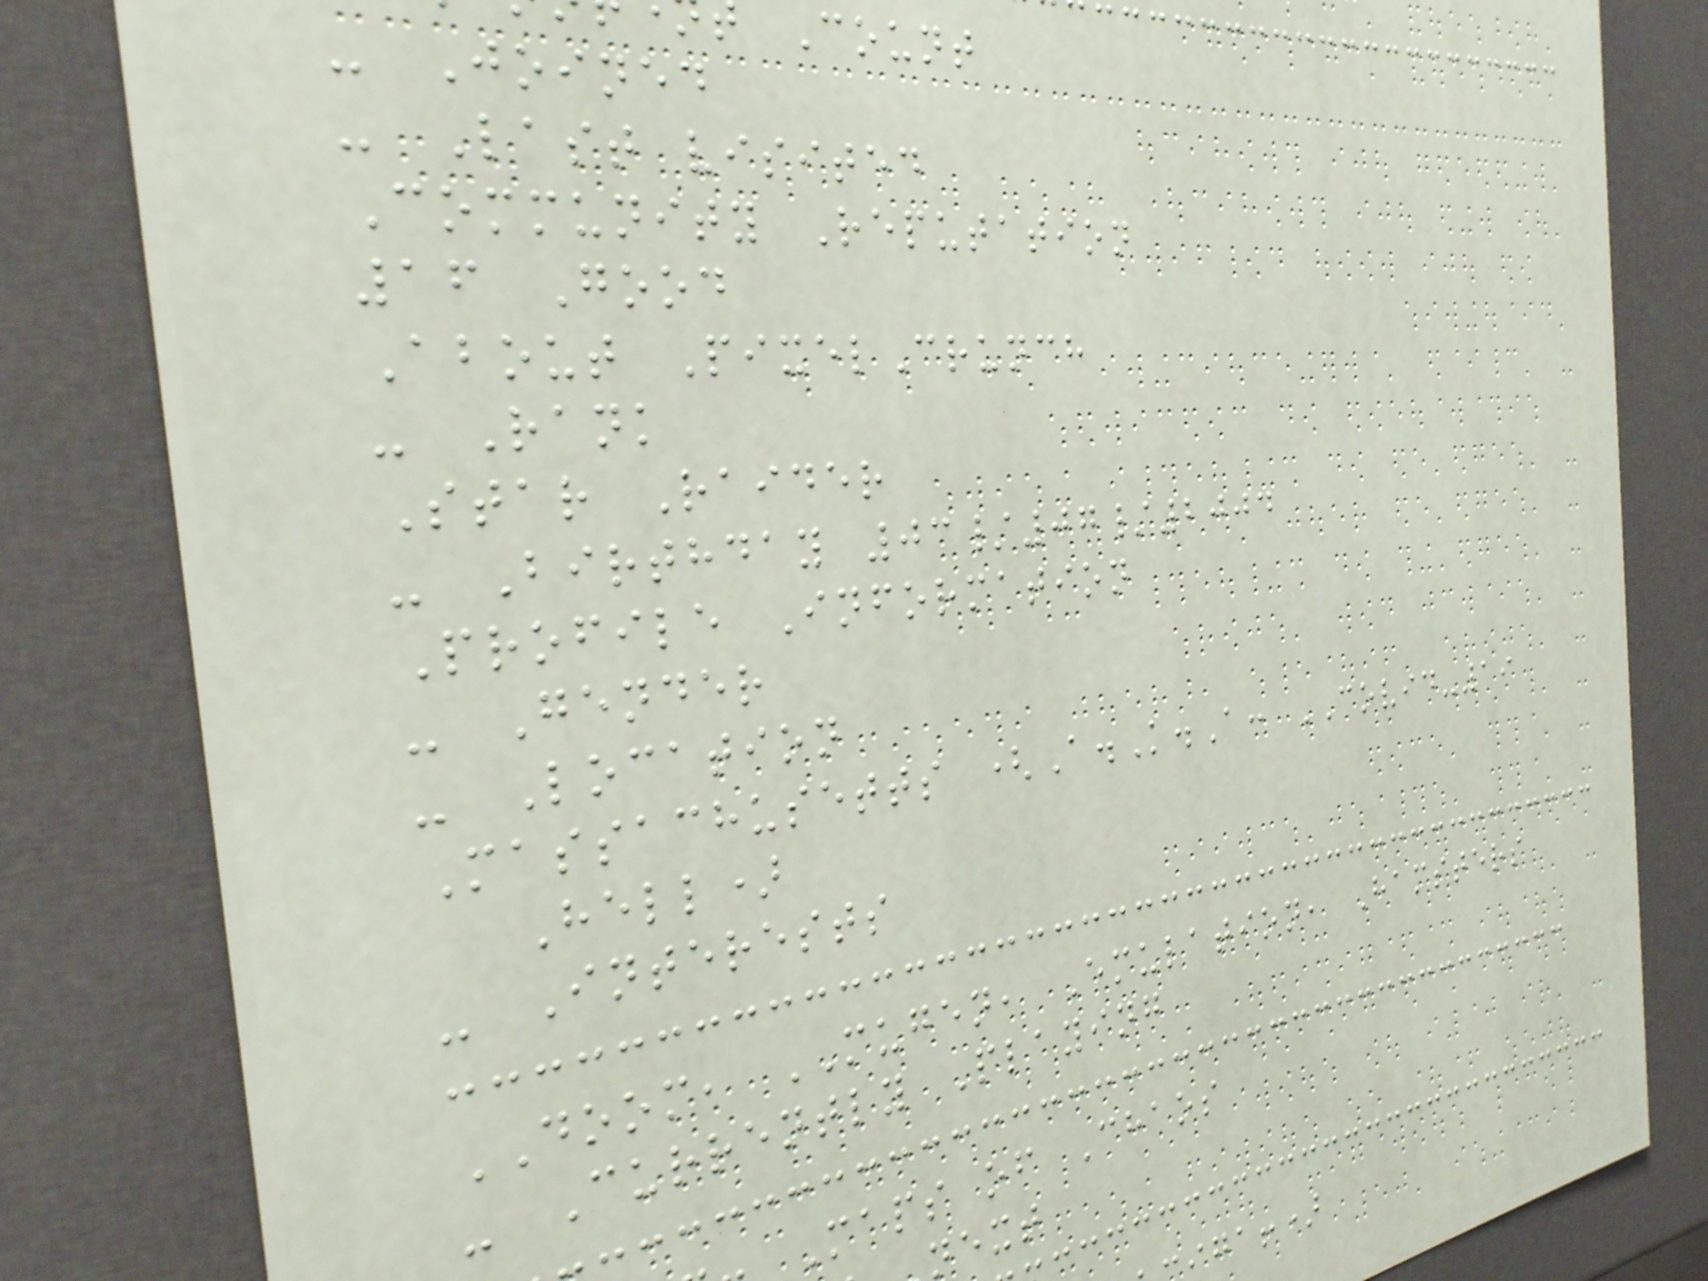Count
- Joined
- Last visited
Community Reputation
16 Good
About PixelCrunch
- Rank
Star Raider
- Birthday 03/07/2004
Profile Information
- Gender
- Location
Massachusetts (A.K.A: COVID-19
Hell)
- Interests
DOOM, MUGEN, Emulation, Hamsters
- Currently Playing
Maps of Chaos
next
